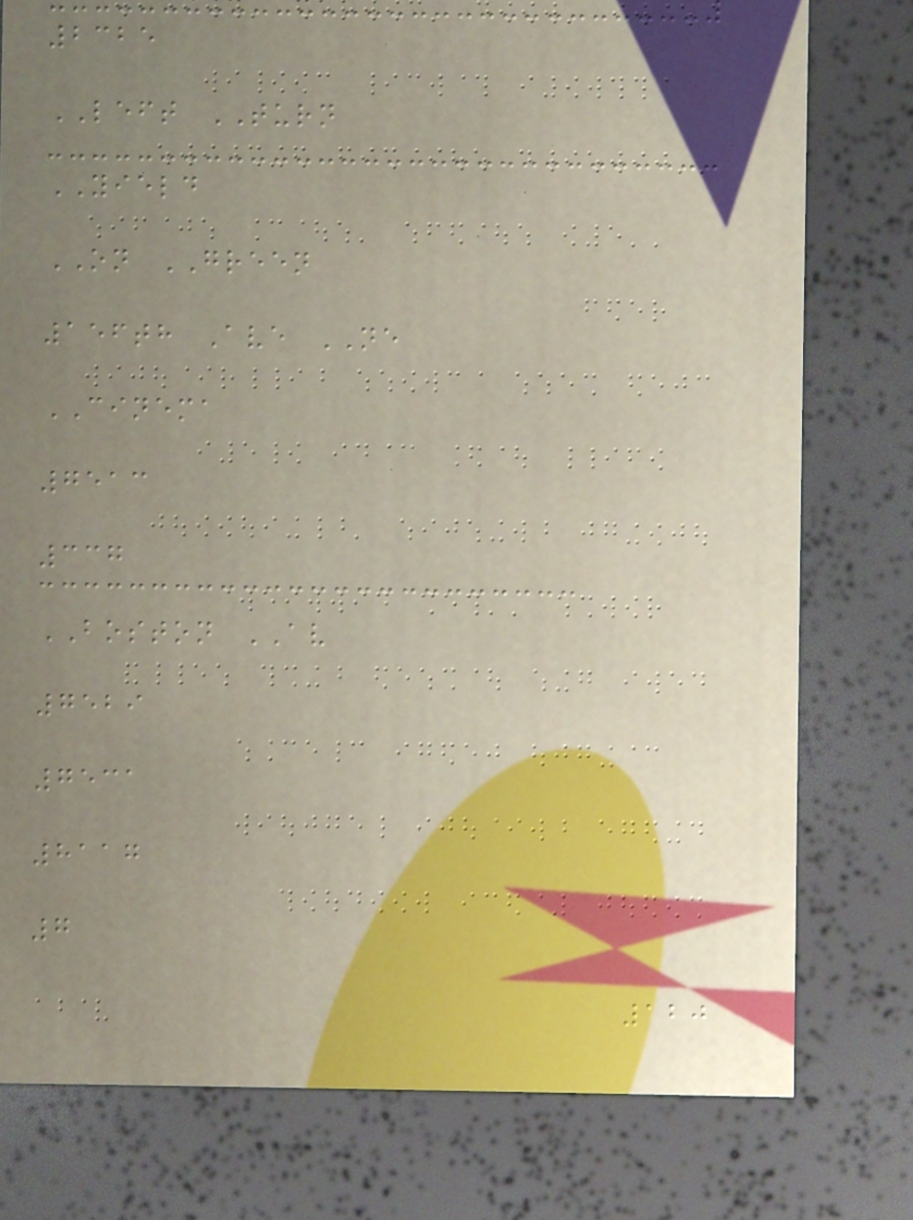2325
LEFT TURN
YIELD
ON GREEN
156th Ave NE
CINEMA
7513
337
BOSTON AV
7529
7531
8117
7
120
